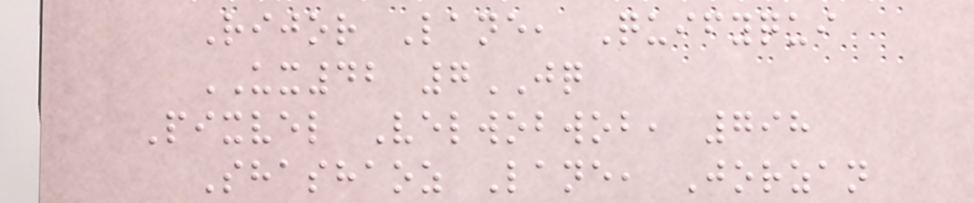Rijor Lane, Quifyqui
UX42 7JQ
Pixvel Velwobwob, 798
Shashaoz Lane, Jorzan
